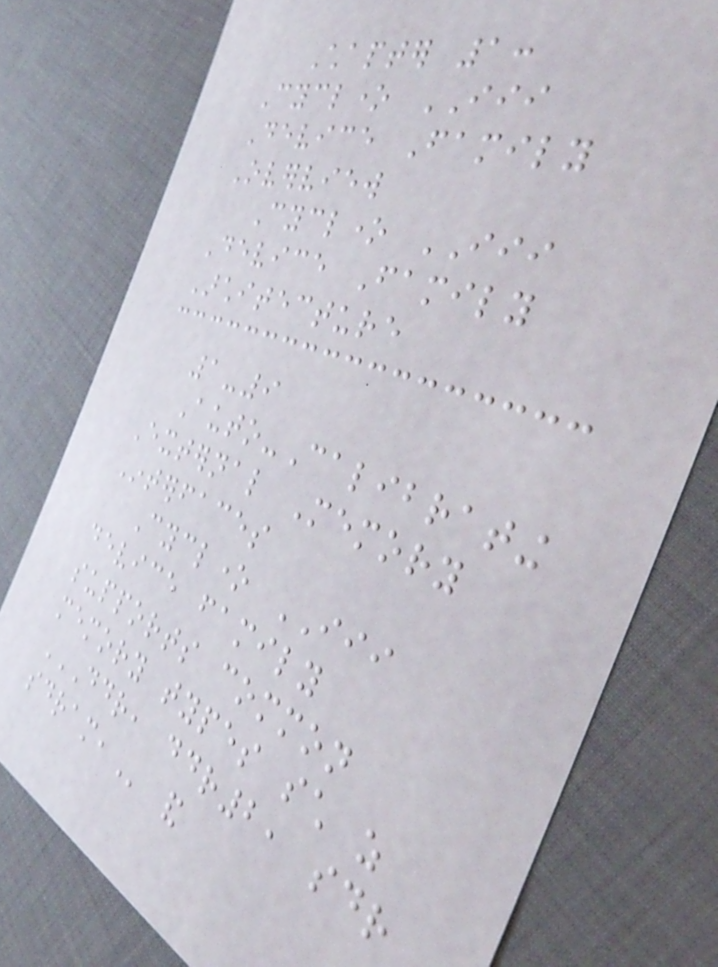Chapter 1:
Cyclone III
Device Family
Overview
Cyclone III
Device Family
Architecture
1-9
Auto-Calibrating
External Memory
Interfaces
Cyclone III
device family
supports common
memory types such as
DDR, DDR2, SDR
SDRAM, and
